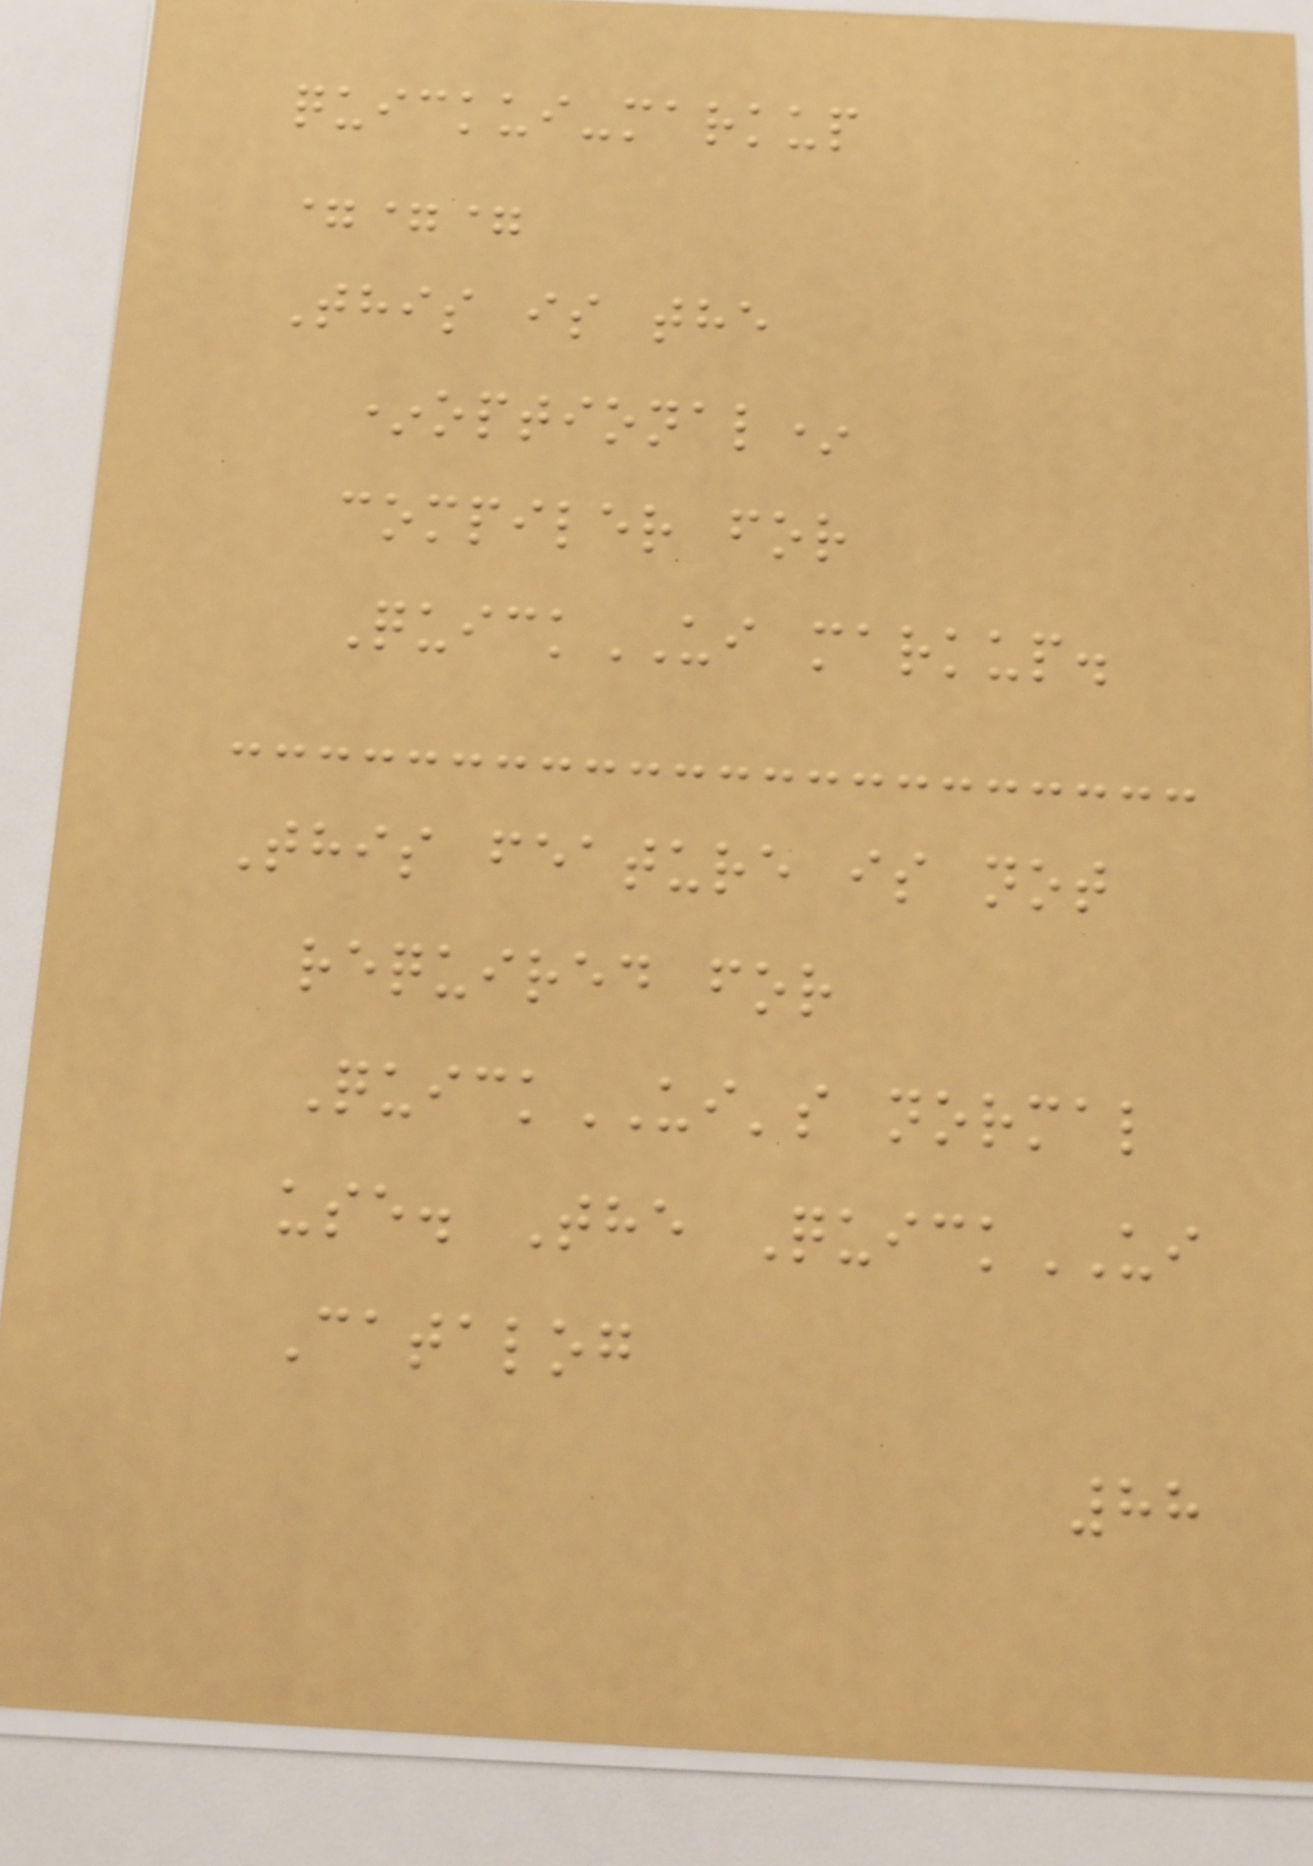quickui-markup
===
This is the
*optional*
compiler for
QuickUI markup.
This feature is not
required for
QuickUI's normal
use. The QuickUI
Catalog
88
